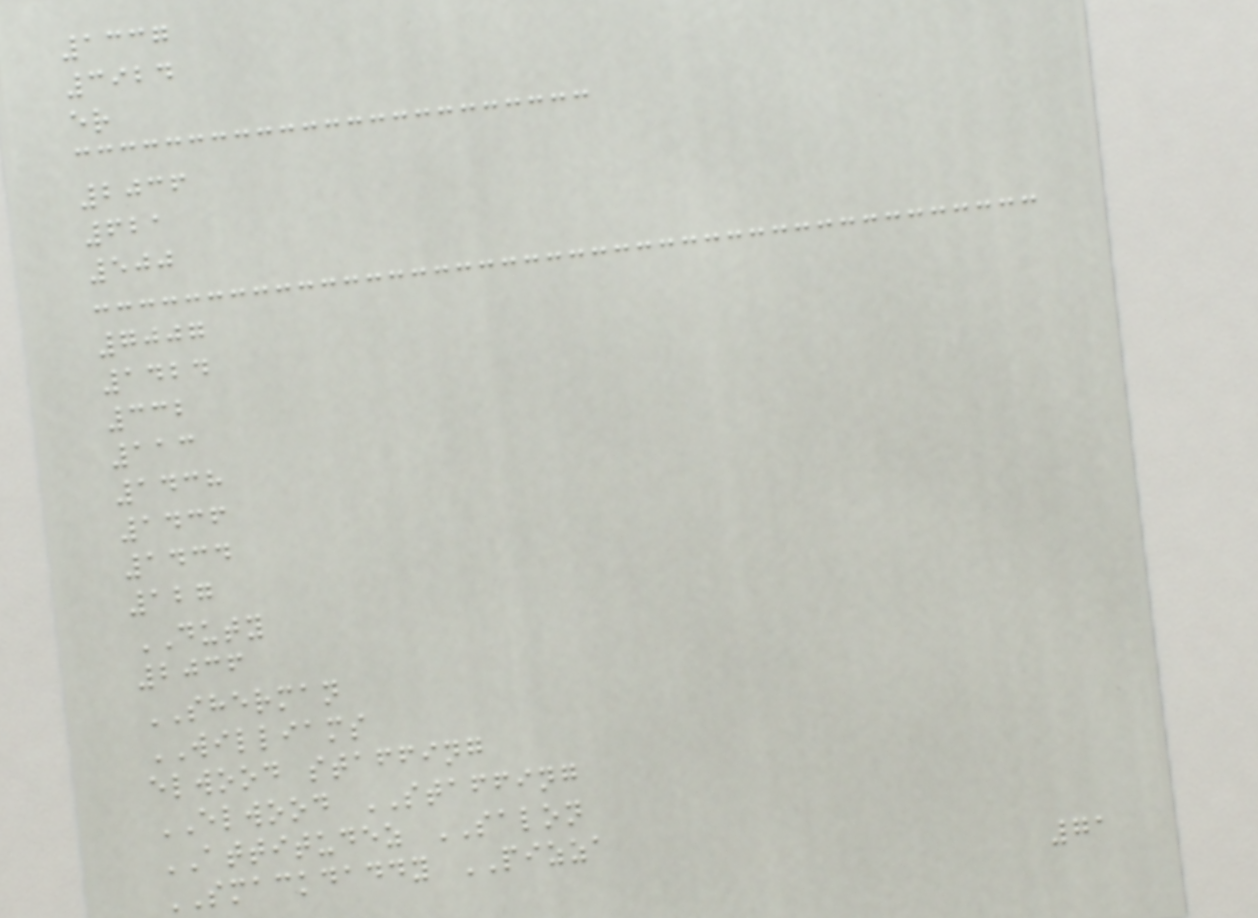1337
3924
er
2036
621
500
7007
1424
332
113
1438
1436
1434
127
DUTY
2036
SHERMAN
WILLIAMS
elwood staffing
ELWOOD STAFFING
ATTITUDEZ SALON
SMACKDADDY PIZZA
71
